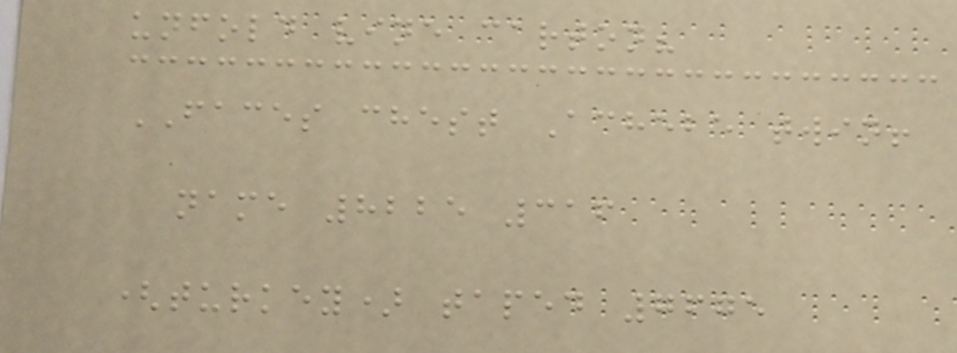unfold vine carton?
FACES chest Achebe twin!
name 8225 316
(turkey) taped 7675
